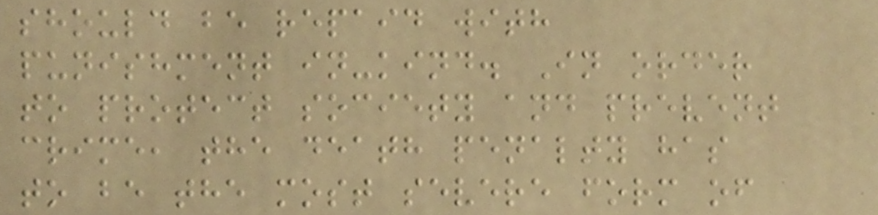should be repaid with
punishment in-kind. In order
to protect society and prevent
crime, the death penalty has
to be the most severe form of
